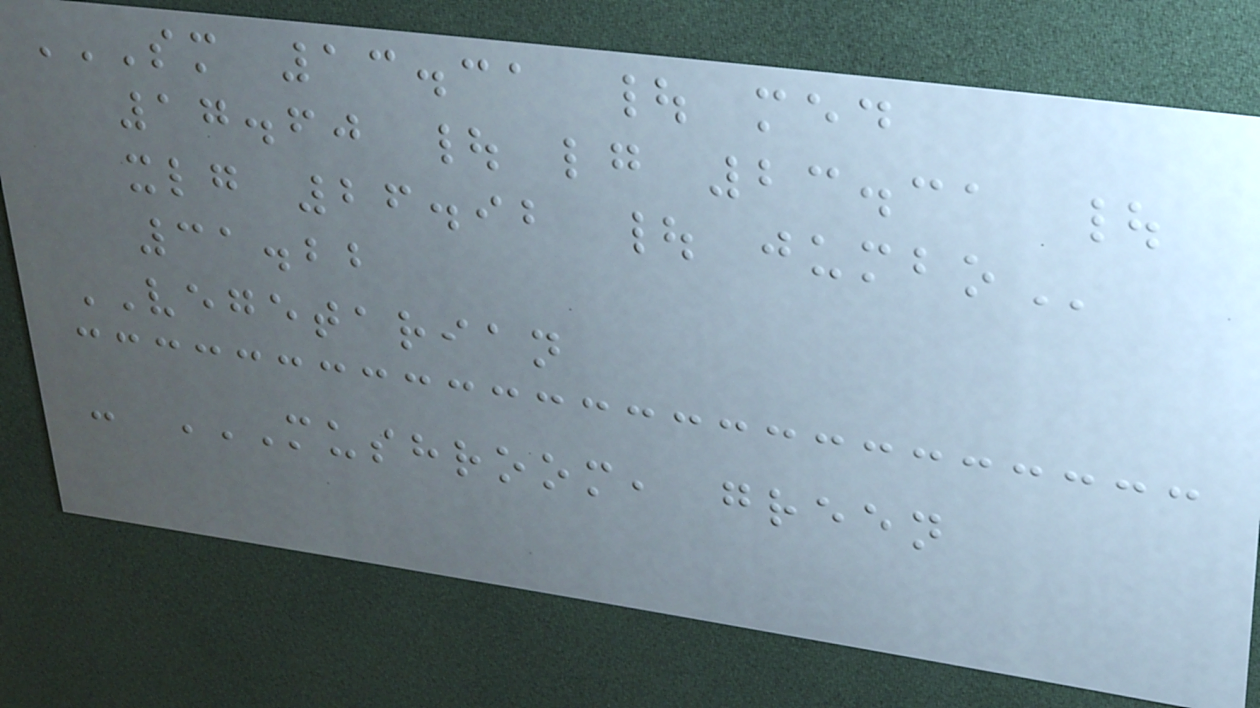SM 13.31 | MED
17.60 | LG 23.31 |
XLG 26.92 | JUMBO
31.22
VEGETARIAN
- MUSHROOM, GREEN
